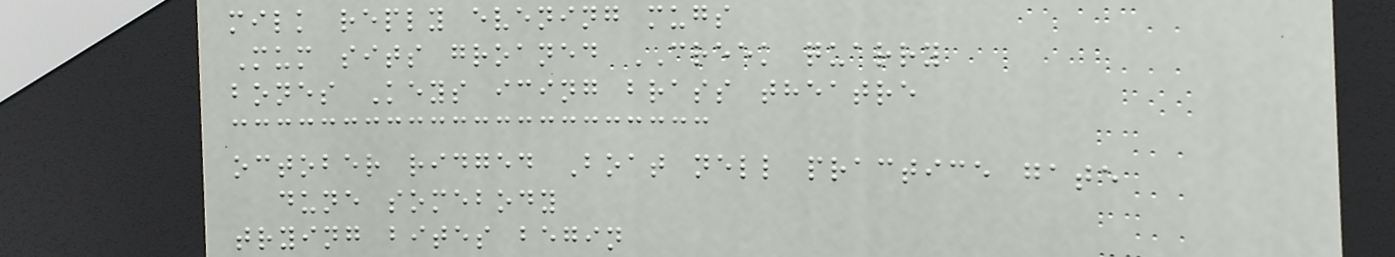milk reply evening mugs
Mum sits groaned CREEK quarry
bones Keys icing brass theatre
october ridged Boat nell practice gate
dune somebody
trying bites begin
